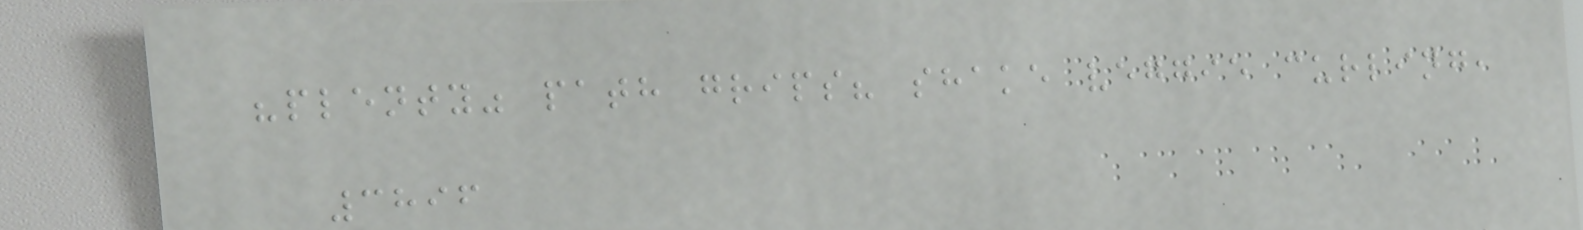"plenty" path grips? shake veggie curling,
3896
